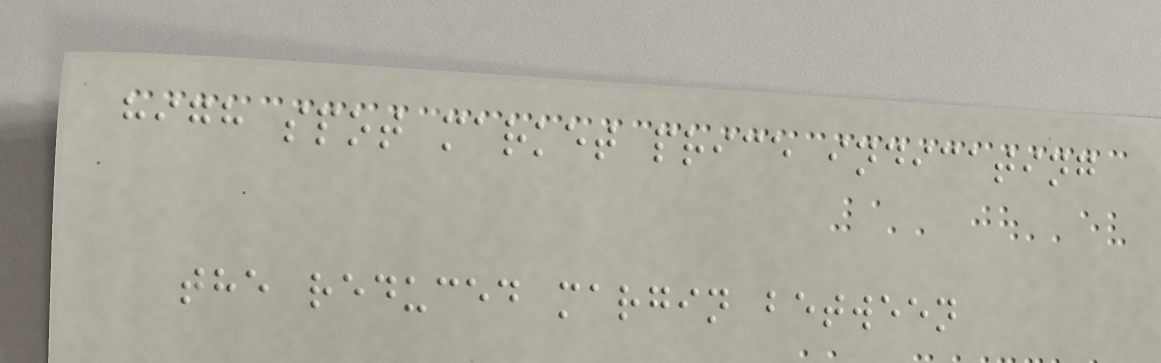high spot market price indicating
the reduced margin between
